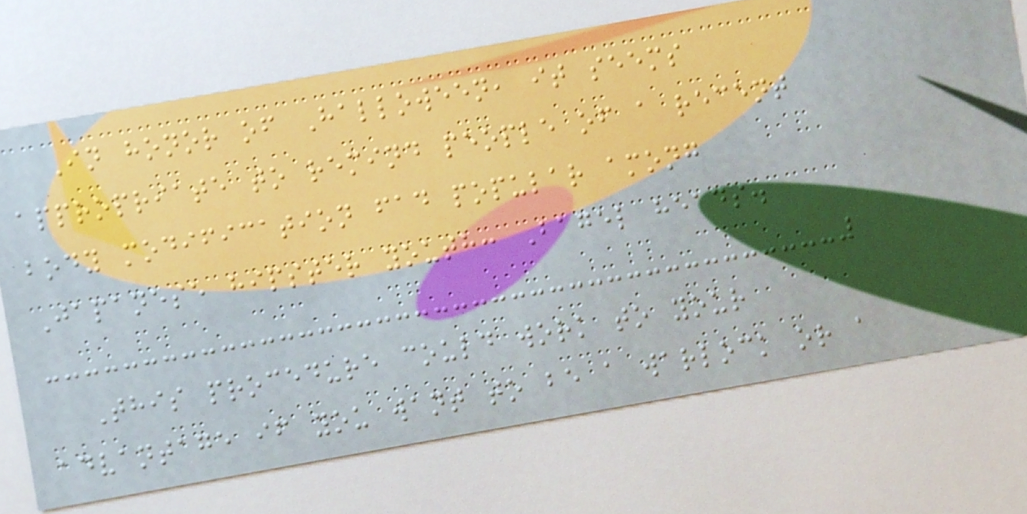In honor of Halloween, it seems
appropriate to remind people of a recent
body modification fad popular among
Japanese hipster youth: Bagel heads.
This procedure could work to your
advantage if you want to be a warlock or a
